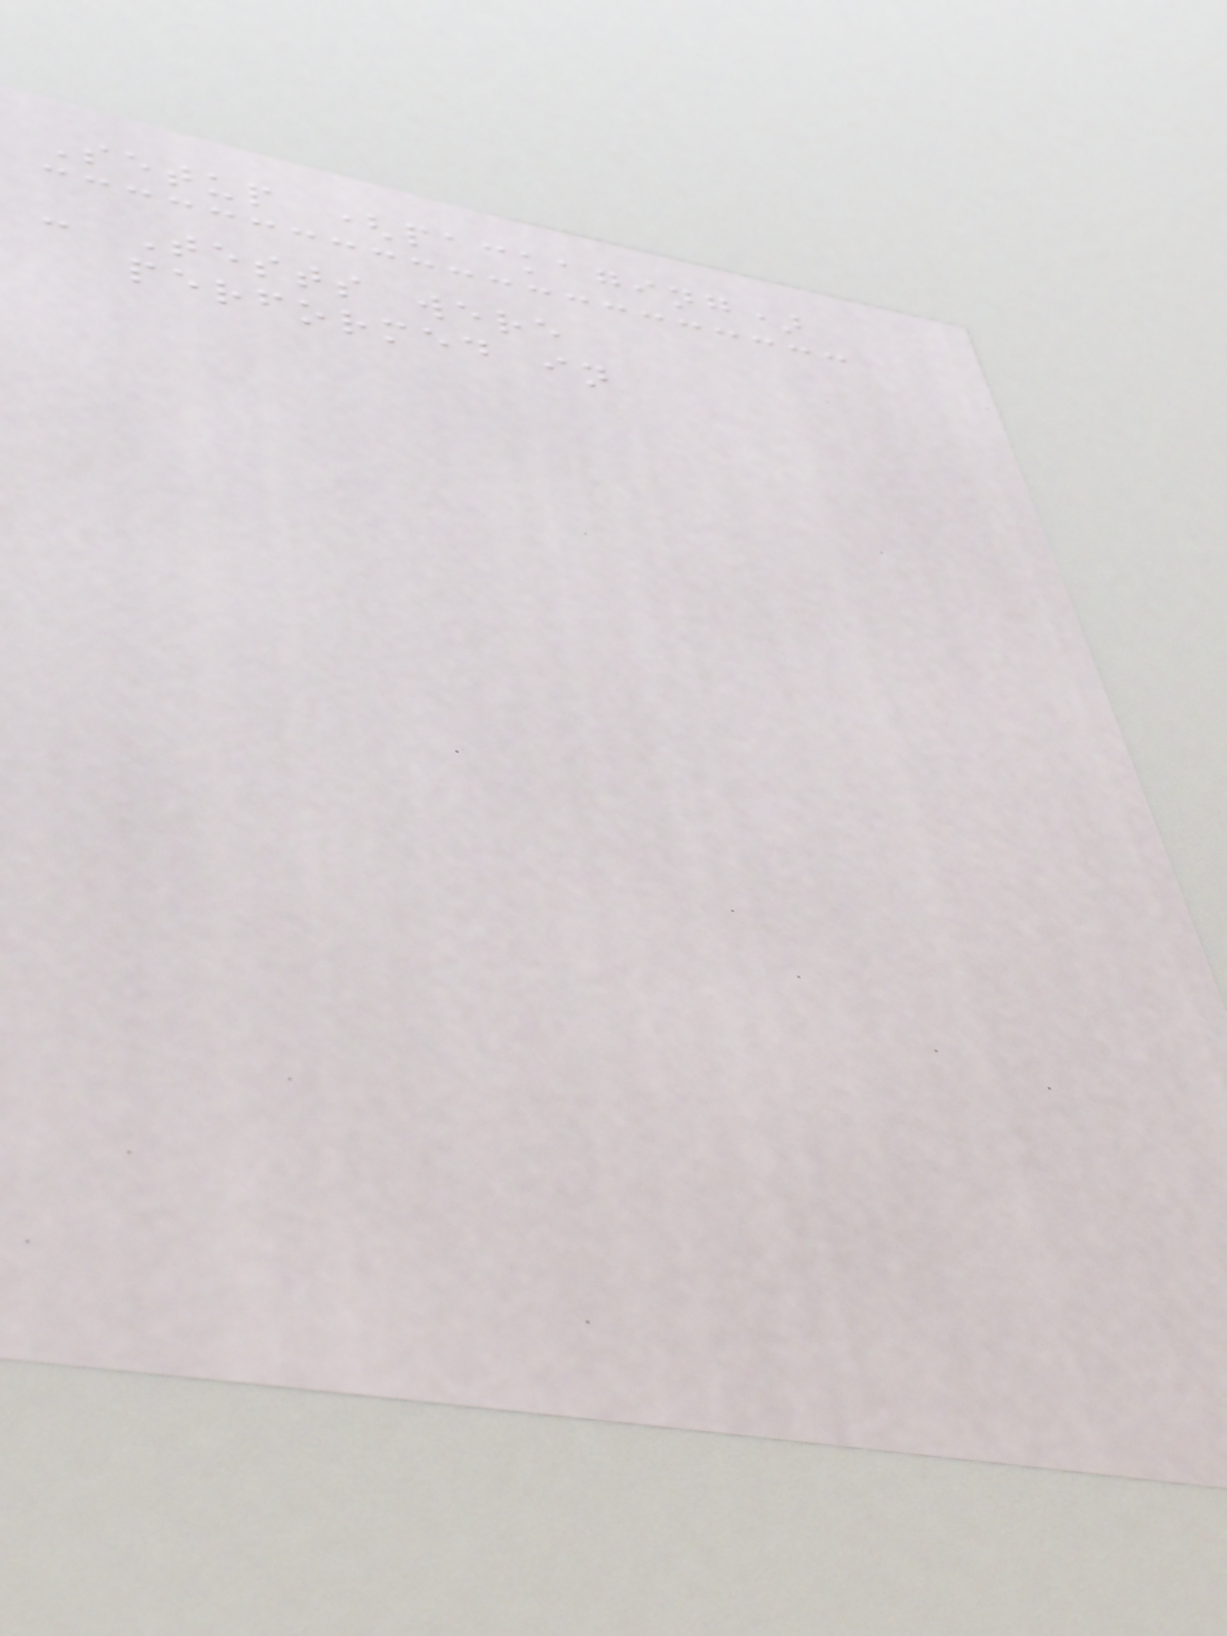Setup (packaging)
- Tests were
performed in
